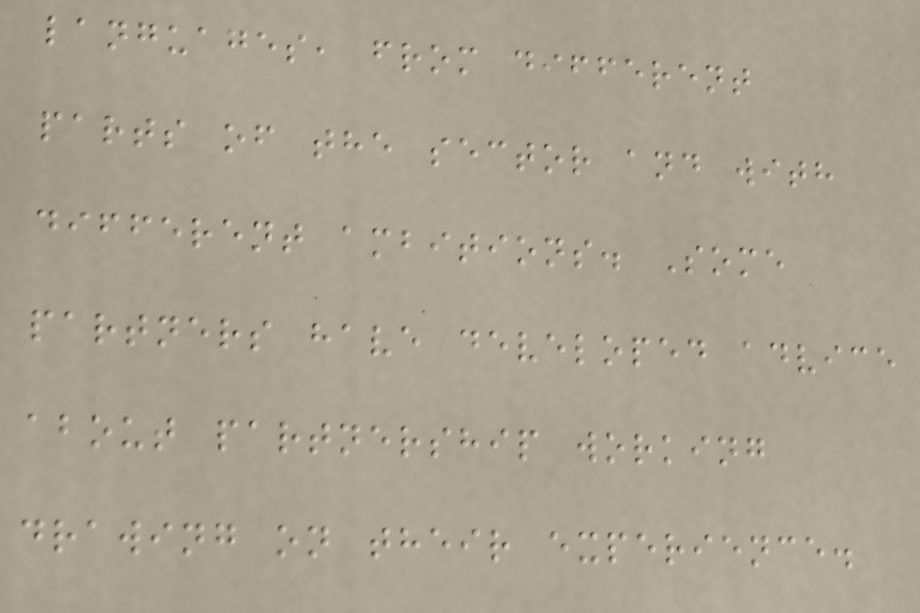languages, from different
parts of the sector and with
different ambitions. Some
partners have developed advice
about partnership working
drawing on their experience.
